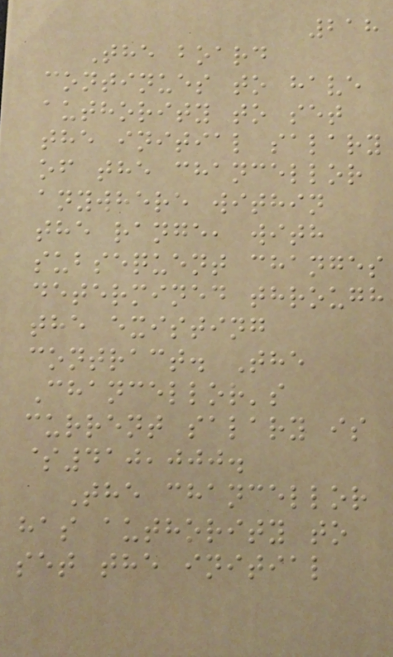218
The board
continues to have
authority to set
the initial salary
of the chancellor
anywhere within
the range, with
subsequent changes
determined through
the existing
contract. The
Chancellor's
current salary is
$410,000.
The chancellor
has authority to
set the initial
